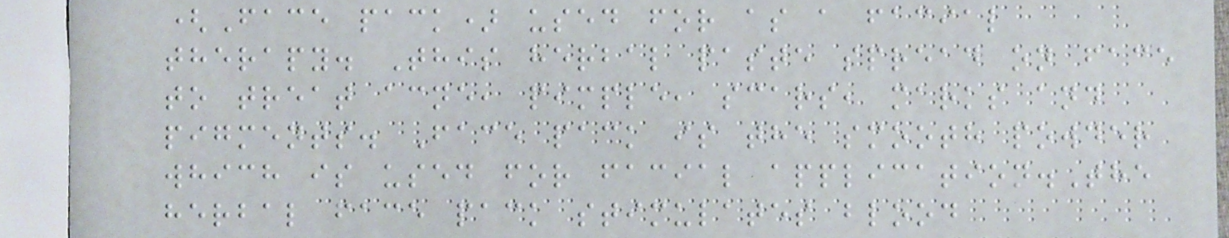(Face pack) used for as a facial
therapy. This herbal paste spread on face
to treat acne, pimple, scars, marks and
pigments. Face pack is the smooth powder
which is used for facial application.The
herbal face pack stimulates blood
